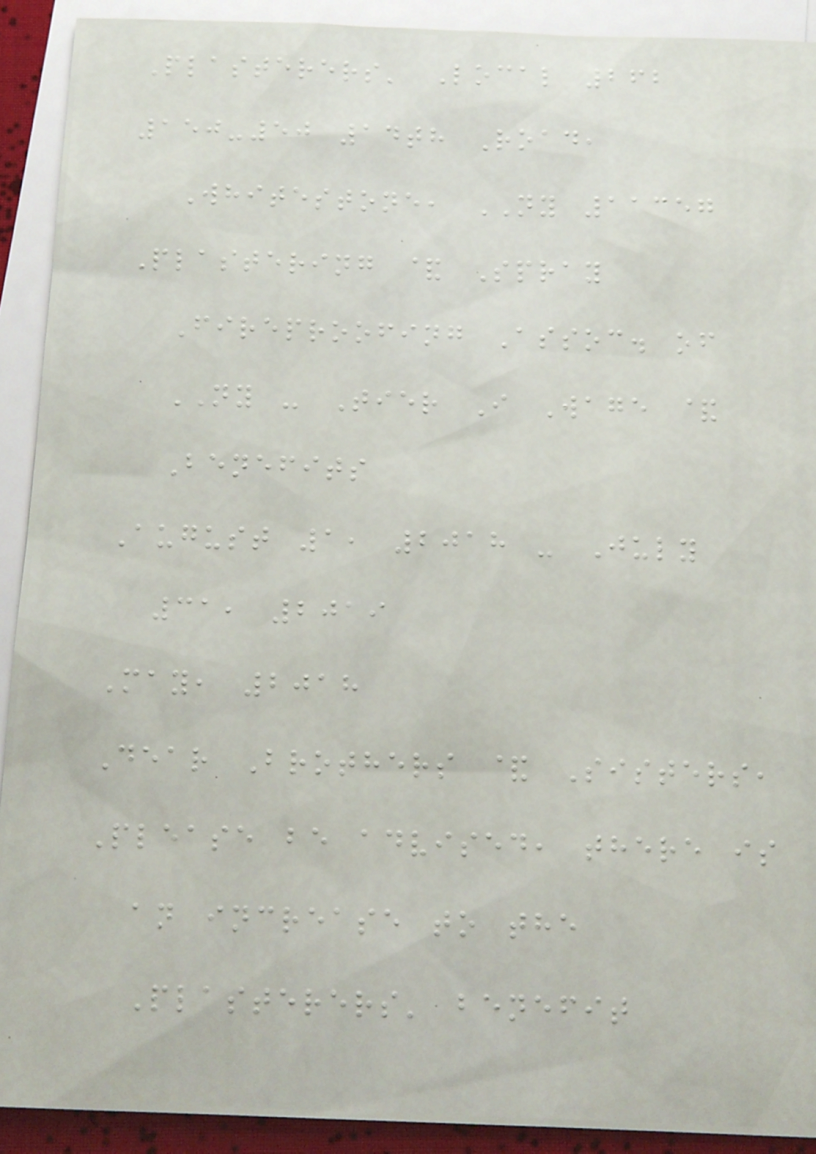Plasterers' Local 262
150-50 14th Road,
Whitestone, NY 11357
Plastering & Spray
Fireproofing Assoc. of
NY - Tier I Wage &
Benefits
August 1, 2018 - July
31, 2019
May, 2018
Dear Brothers & Sisters,
Please be advised, there is
an increase to the
Plasterers' benefit
